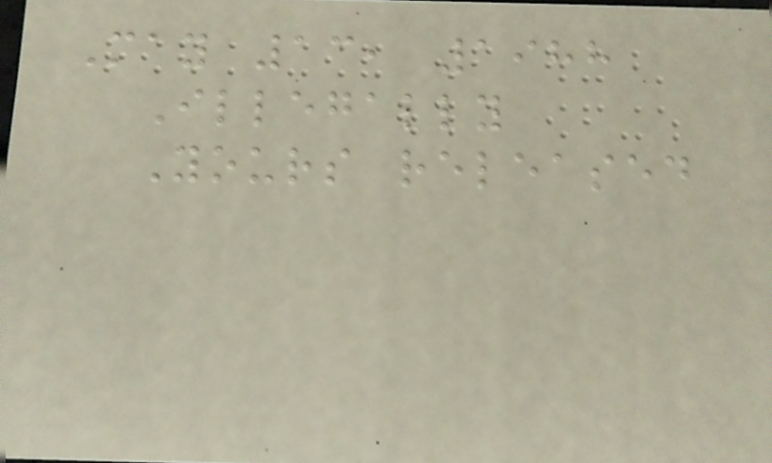May 13, 1988
Illegally
Yours released
